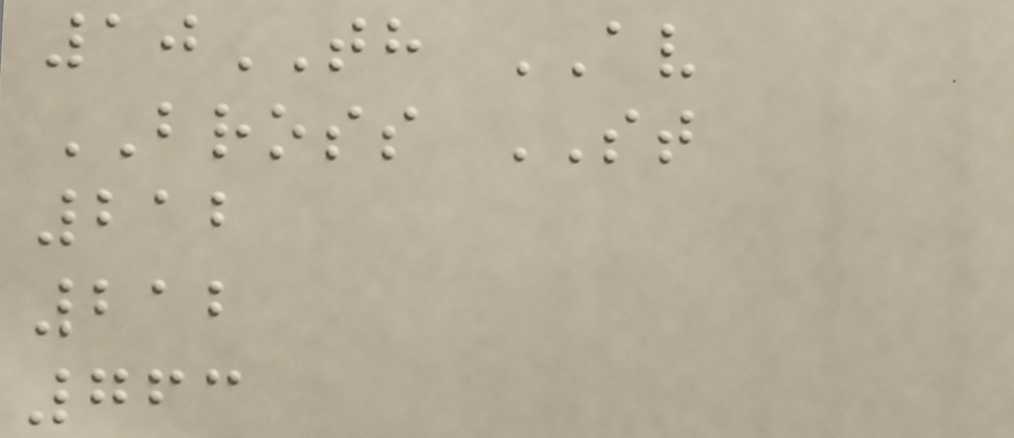10TH AV
BROSS ST
212
212
763
